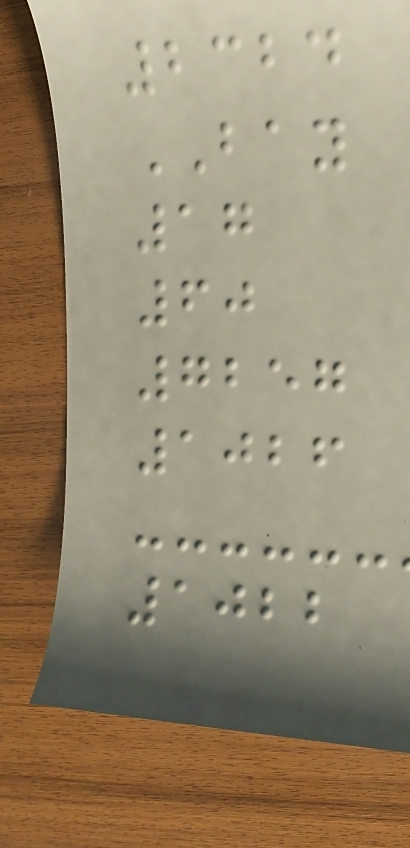2324
BAY
17
60
7257
1026
1022
